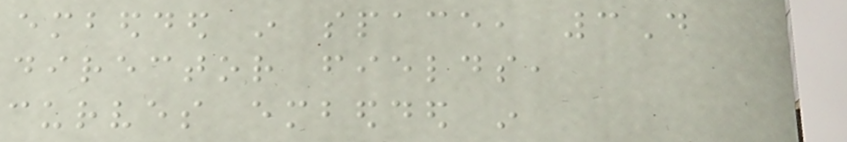embedded in space, 3D
director fields,
curves embedded in
